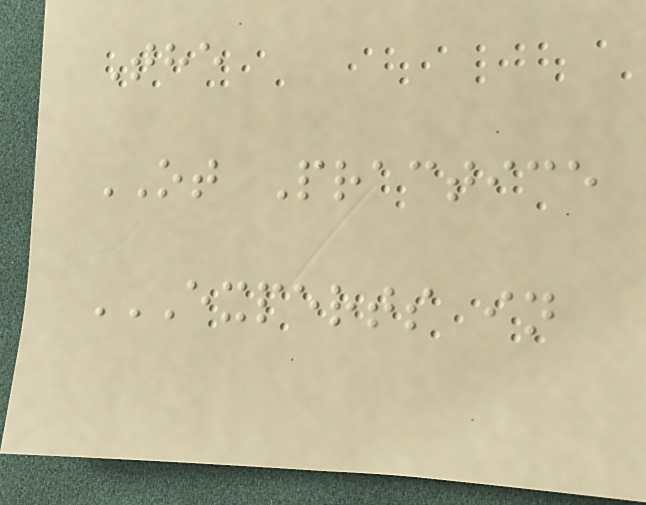The
OT Practice
EXPERTS IN
